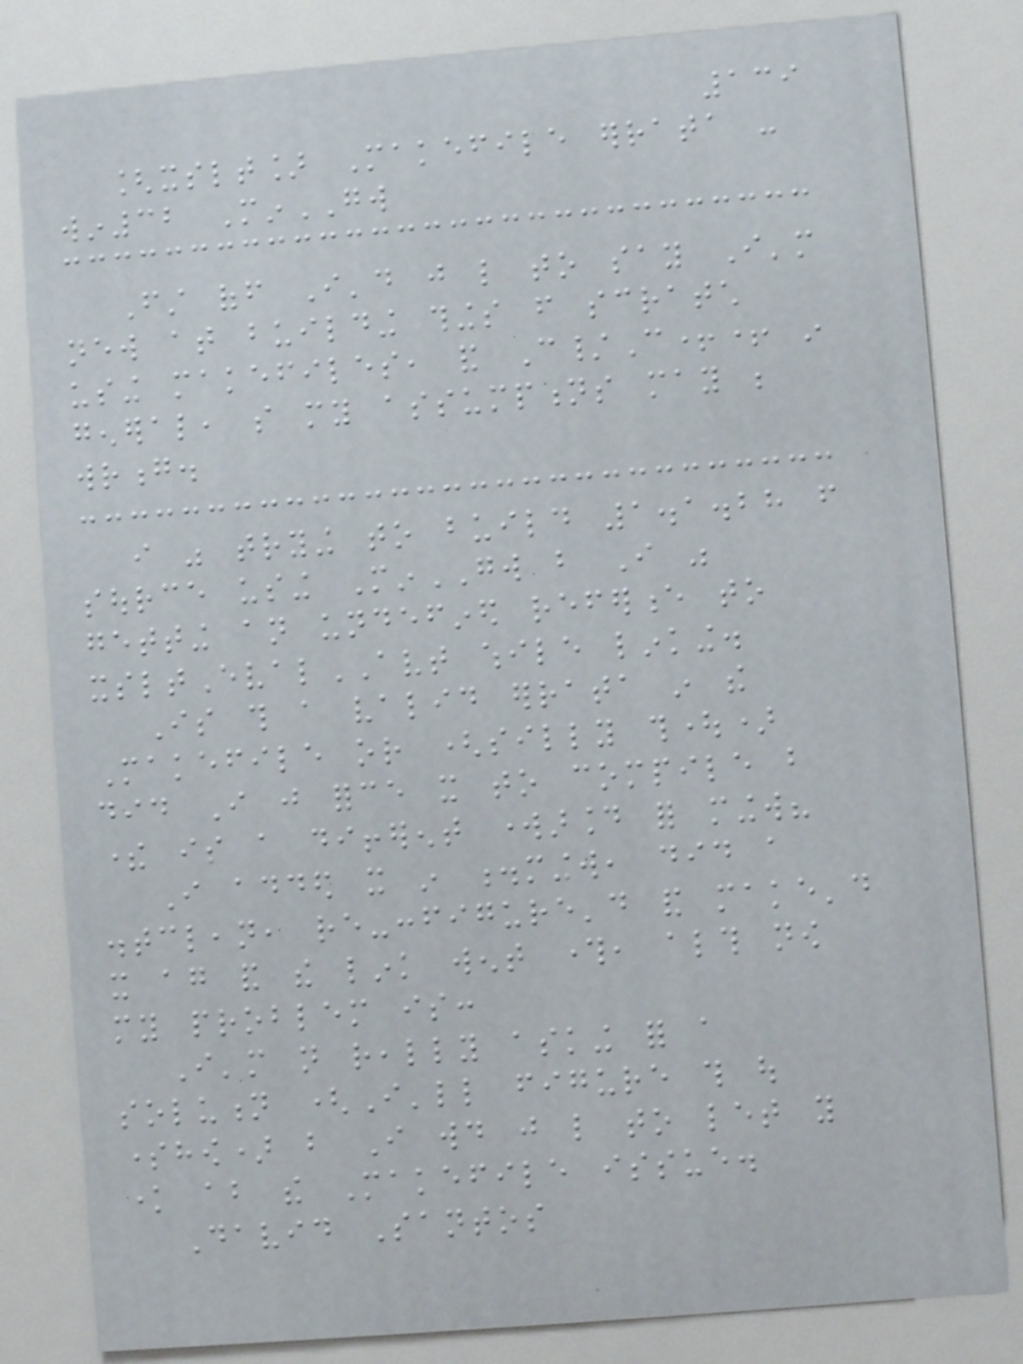139
[xslt] Makefile errata -
win32 MinGW
First off I'd just like to say I'm
new at building things from scratch
using makefiles, and C/C++ in
general, so my assumptions may be
wrong.
i was trying to build 1.1.28 from
source using MinGW but I was
getting an undefined reference to
xsltEvalAVT while linking.
Is this a valid errata in the
Makefile or (silly thought)
did I just force it to compile but
there is a different workaround for mingw?
I added it in .mingw, did a
distclean, re-configure'd and make'd
it again and the link went through, although now
my problem is:
I'm not really asking for a
solution (I'll figure this out
somehow) but I would just like to let you
know about the Makefile issue.
David Santos
